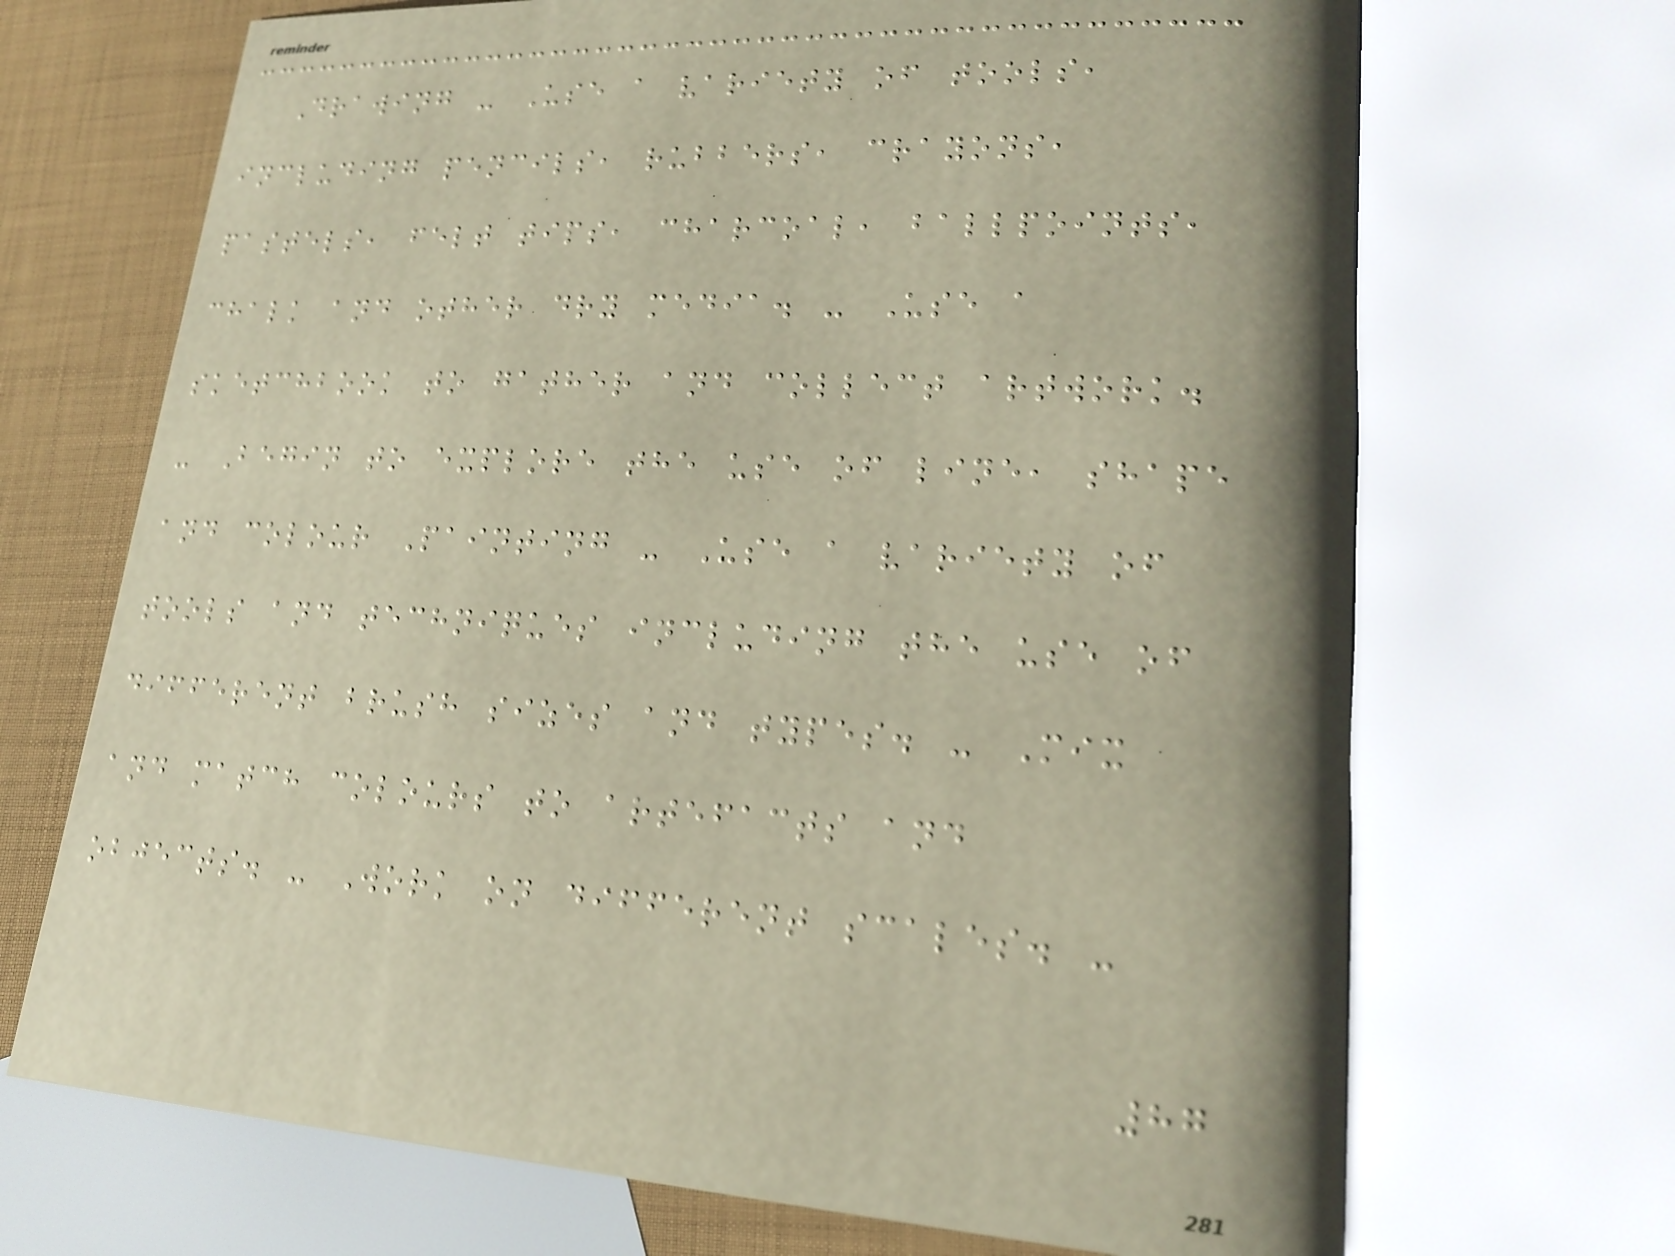Drawing - Use a variety of tools,
including pencils, rubbers, crayons,
pastels, felt tips, charcoal, ballpoints,
chalk and other dry media. - Use a
sketchbook to gather and collect artwork.
- Begin to explore the use of line, shape
and colour Painting - Use a variety of
tools and techniques including the use of
different brush sizes and types. - Mix
and match colours to artefacts and
objects. - Work on different scales. -
87
